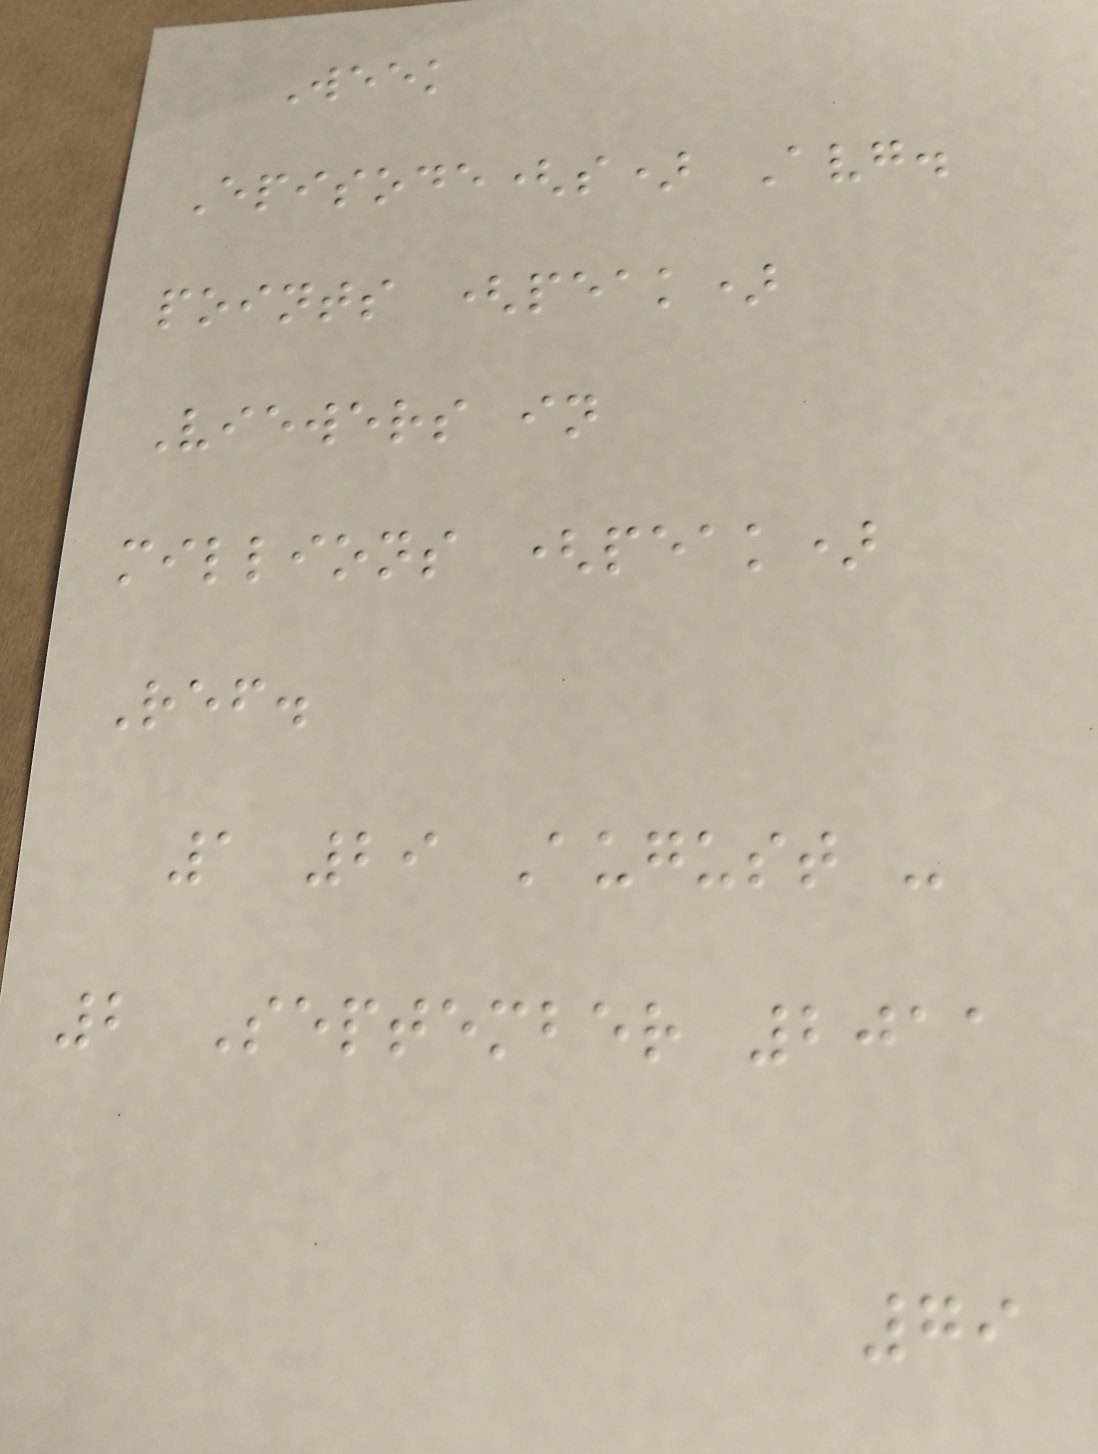Week
Episode(s) Avg.
points (peak)
Viewers in
millions (peak)
Ref.
1 29 August -
2 September 2011
79
